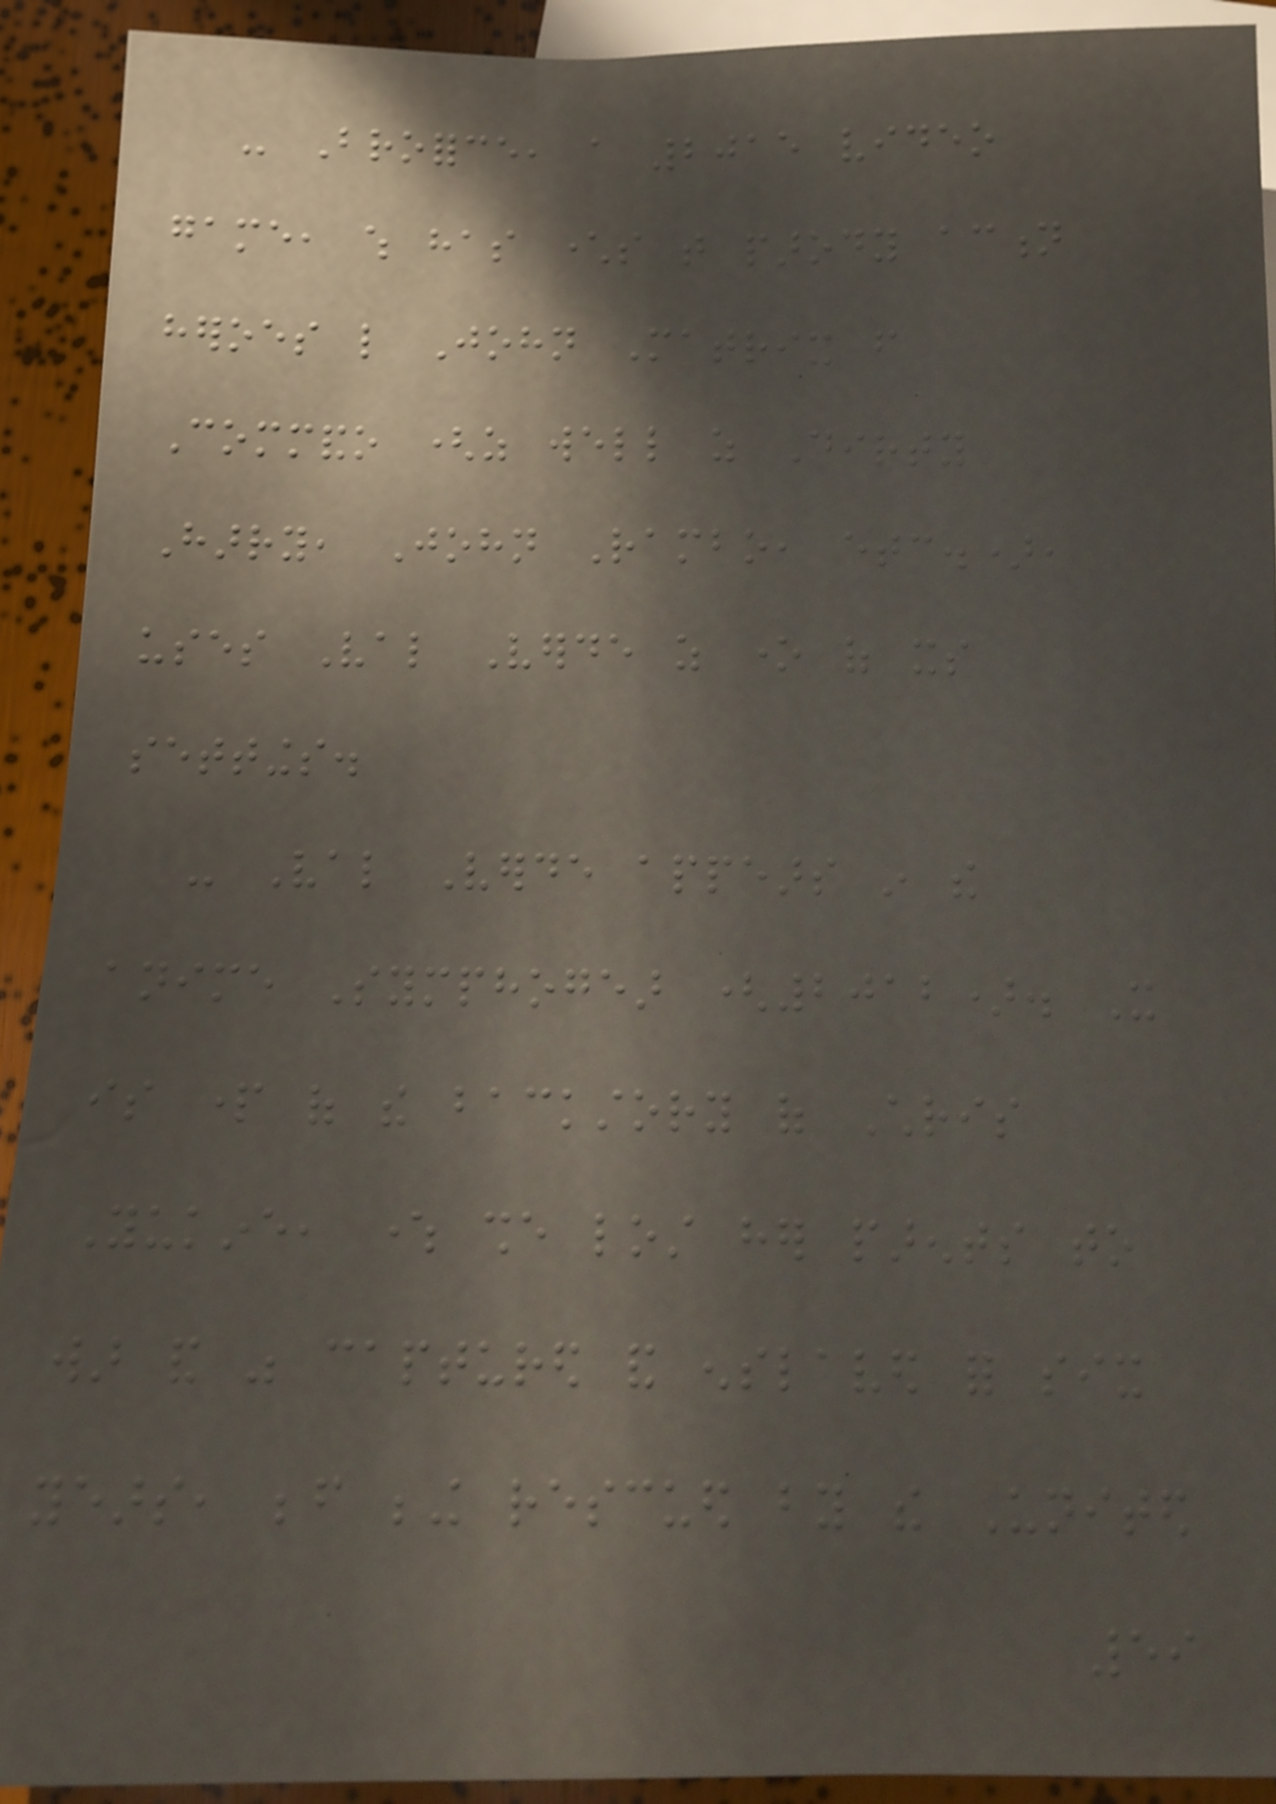- Broforce, a 2015 video
game, which has characters that parody action
heroes like John Matrix from
Commando (as well as Dirty
Harry, John Rambo, etc.),
uses Val Verde as one of its
settings.
- Val Verde appears in the
anime Symphogear (2012). It
is part of the backstory of Chris
Yukine, where she lost her parents to
war and was captured and enslaved for six
years, before being rescued by the United
59
